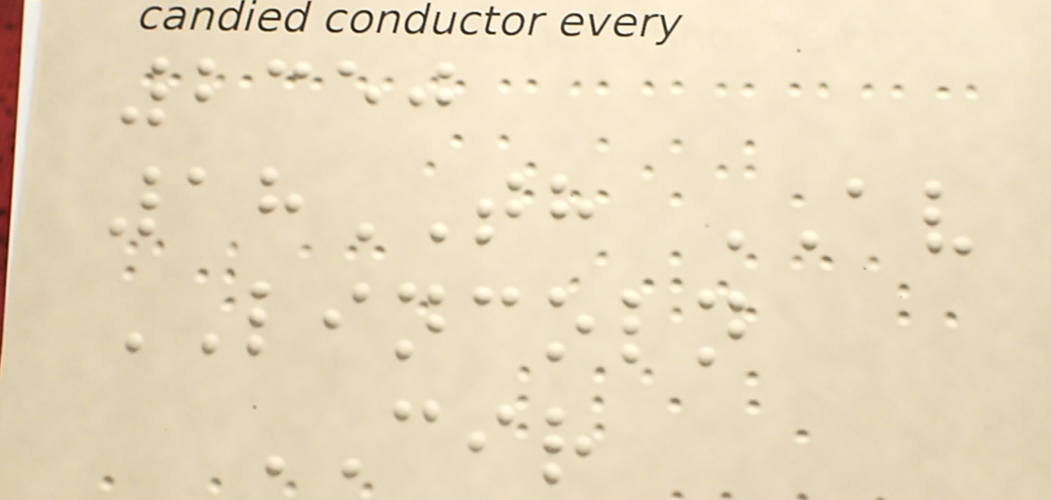2350
18TH AV
LINCOLN
CIR
